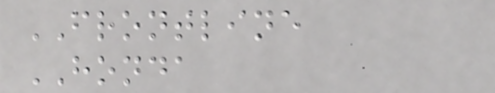FRONTLINE
HONDA
